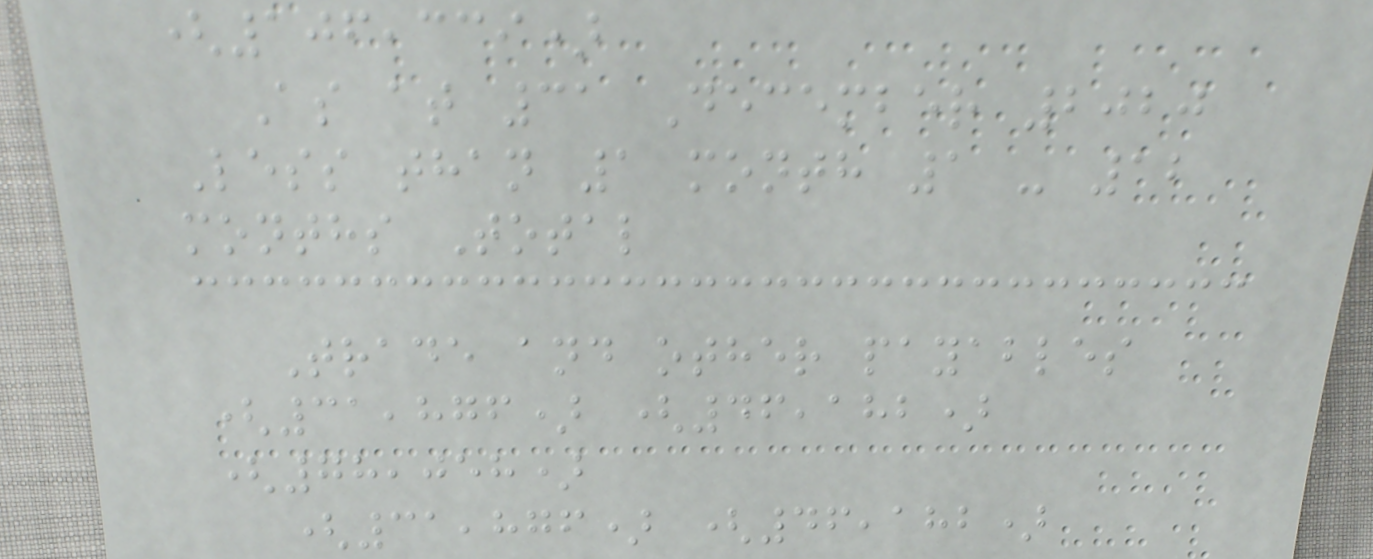(106,339)
As at 31 December 2020
Less than 1 month 1 - 12
months Total
Trade and other payables
(31,876) (46,182)
(78,058)
(31,876) (46,182)
